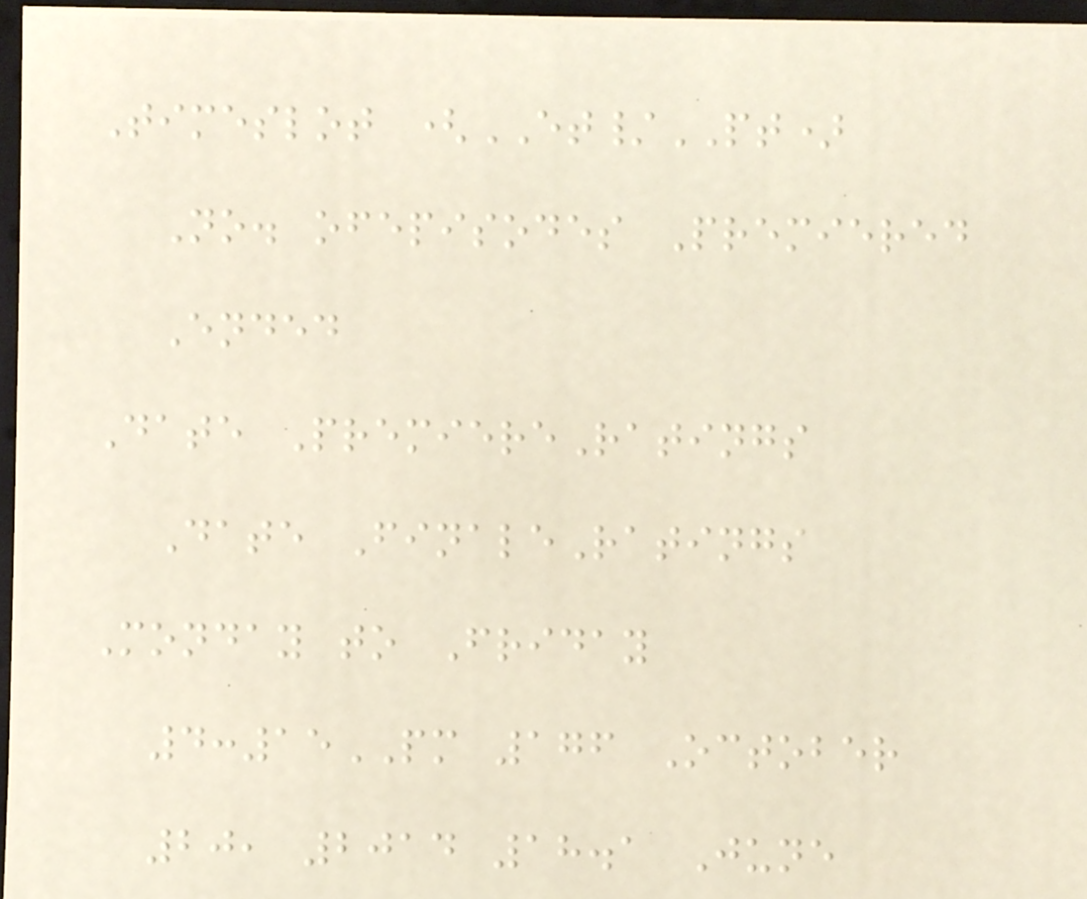Timeslot (ET/PT)
No. ofepisodes Premiered
Ended
Date PremiereRatings
Date FinaleRatings
Monday to Friday
4:15PM 176 October
20, 2014 18.1 June
